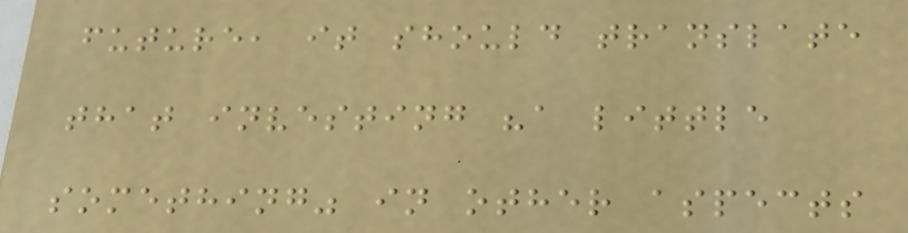future, it should translate
that investing "a little
something" in other aspects
